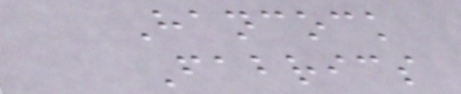Hancock
Fabrics
